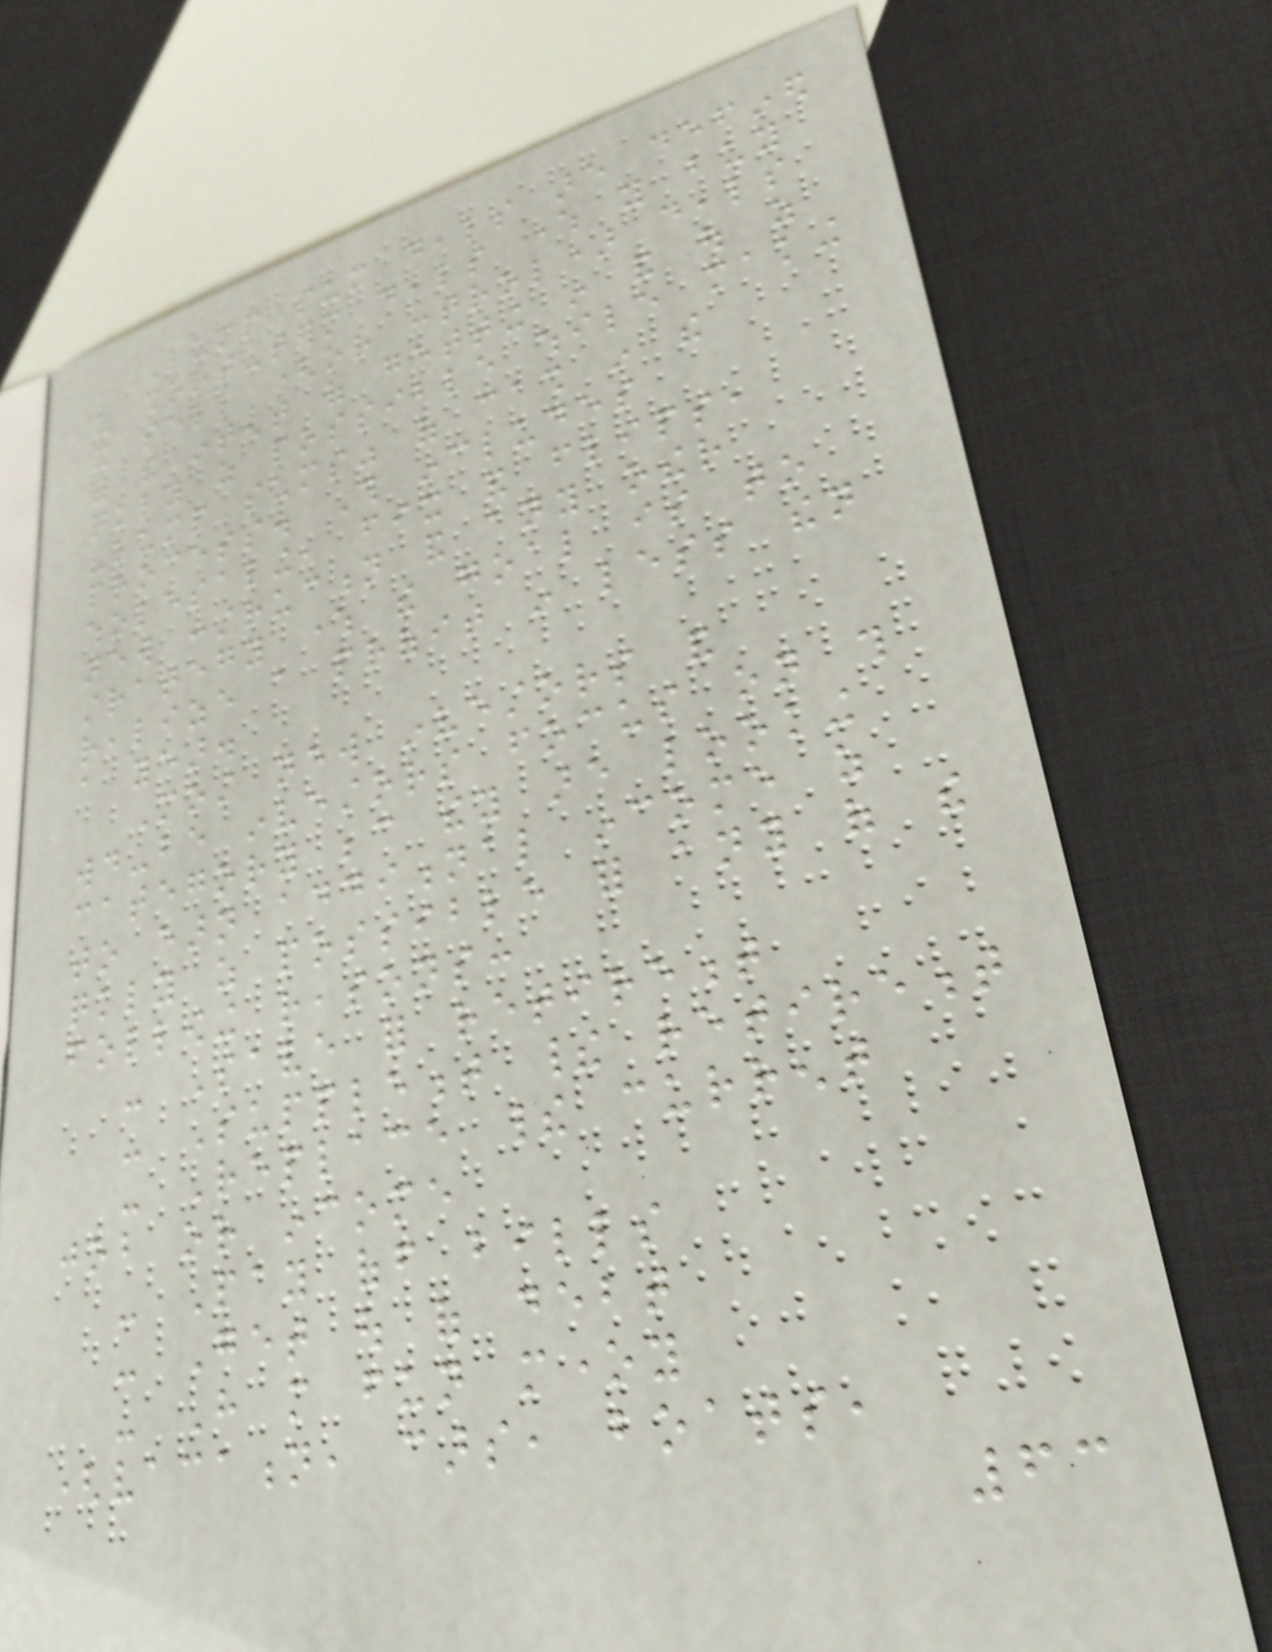Lump sum deals are defined
as short-term deals where you buy
and sell (or control) deals
with the intent of getting in and out as
quickly as possible while making
"lump sums" of cash in the
process. This includes
wholesaling, fix and flips,
new construction and any other
strategy where the goal is to
realize a profit in less then
a year.
Most new investors and
would-be investors focus on this
category because they are looking
to earn additional income as
quickly as possible for any of the
following reasons:
- Save for retirement
- Supplement their retirement
- Replace their current
job or income
- Pay off bills
- Get out of debt
- Have more fun money
(vacation, cars, boats,
63
